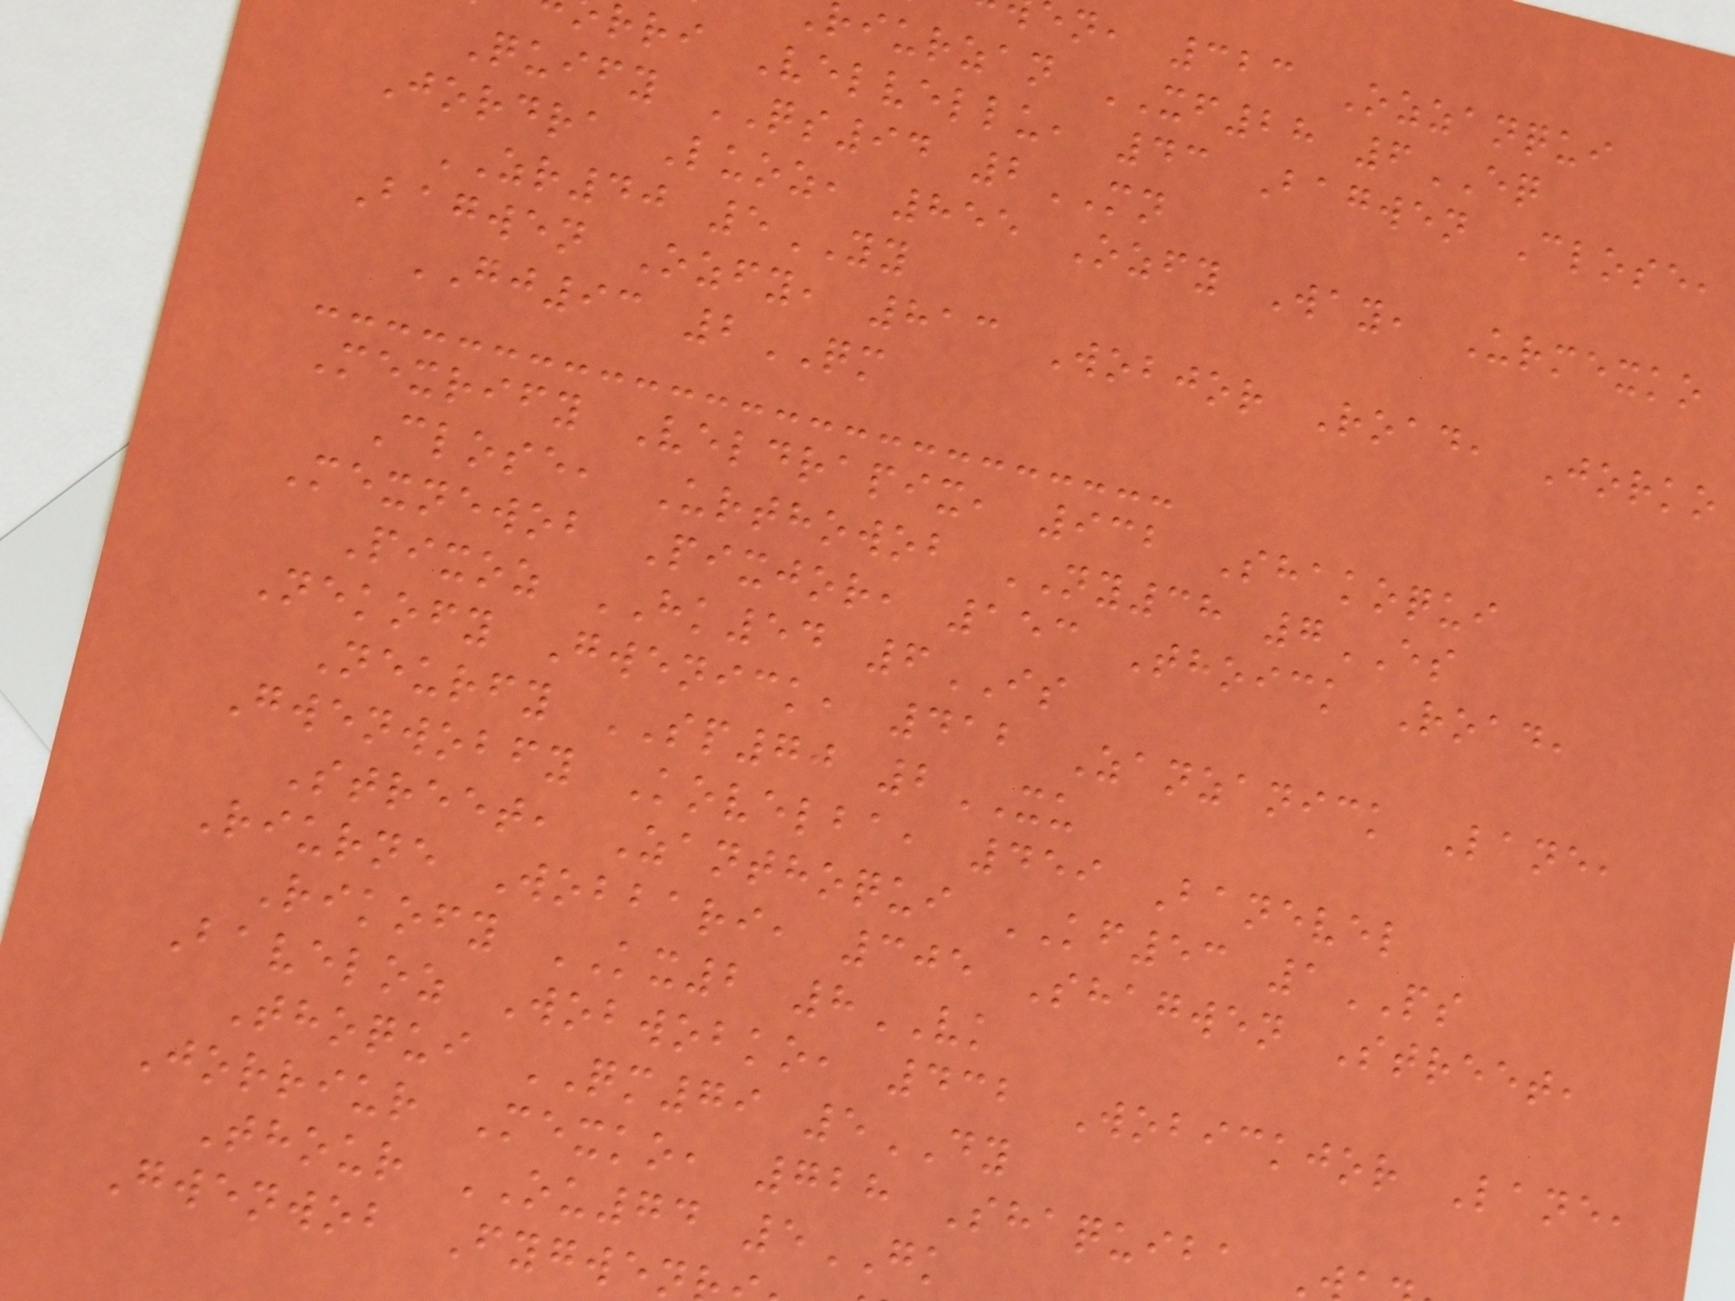n, 323 Ozzanqui
riurzan XF28 6EQ
rri Velvellu, 43 Bagwen Close,
Quify QS94 2MN
Jordra Luoz, 855 Ozfy Way, Urmexko
ZR40 5YY
Bagwen Ozfy, 813 Wobjor Road, Jorko
GJ93 2QM
Mexrify Veldrapix, 932 Shakoqui
Close, Urthowob NY38 7ES
Mexnewob Pixjor, 153 Thoick Road,
Pixoz HK54 6IS
Nekofy Gwenick, 412 Zanzanick Lane,
Neurfy SP70 2XU
Gwenwobfy Kovelba, 459 Banevel
Street, Zanthoqui KF53 1PS
Riurne Wobbari, 305 Shagwen Street,
Rikofy KX2 8VK
Baveloz Wobwobko, 432 Wobickjor Lane,
Thoqui QM79 5DY
Jorriur Mexko, 728 Shaquiba
Thour OU74 5GK
Gwenwob Fygwen
